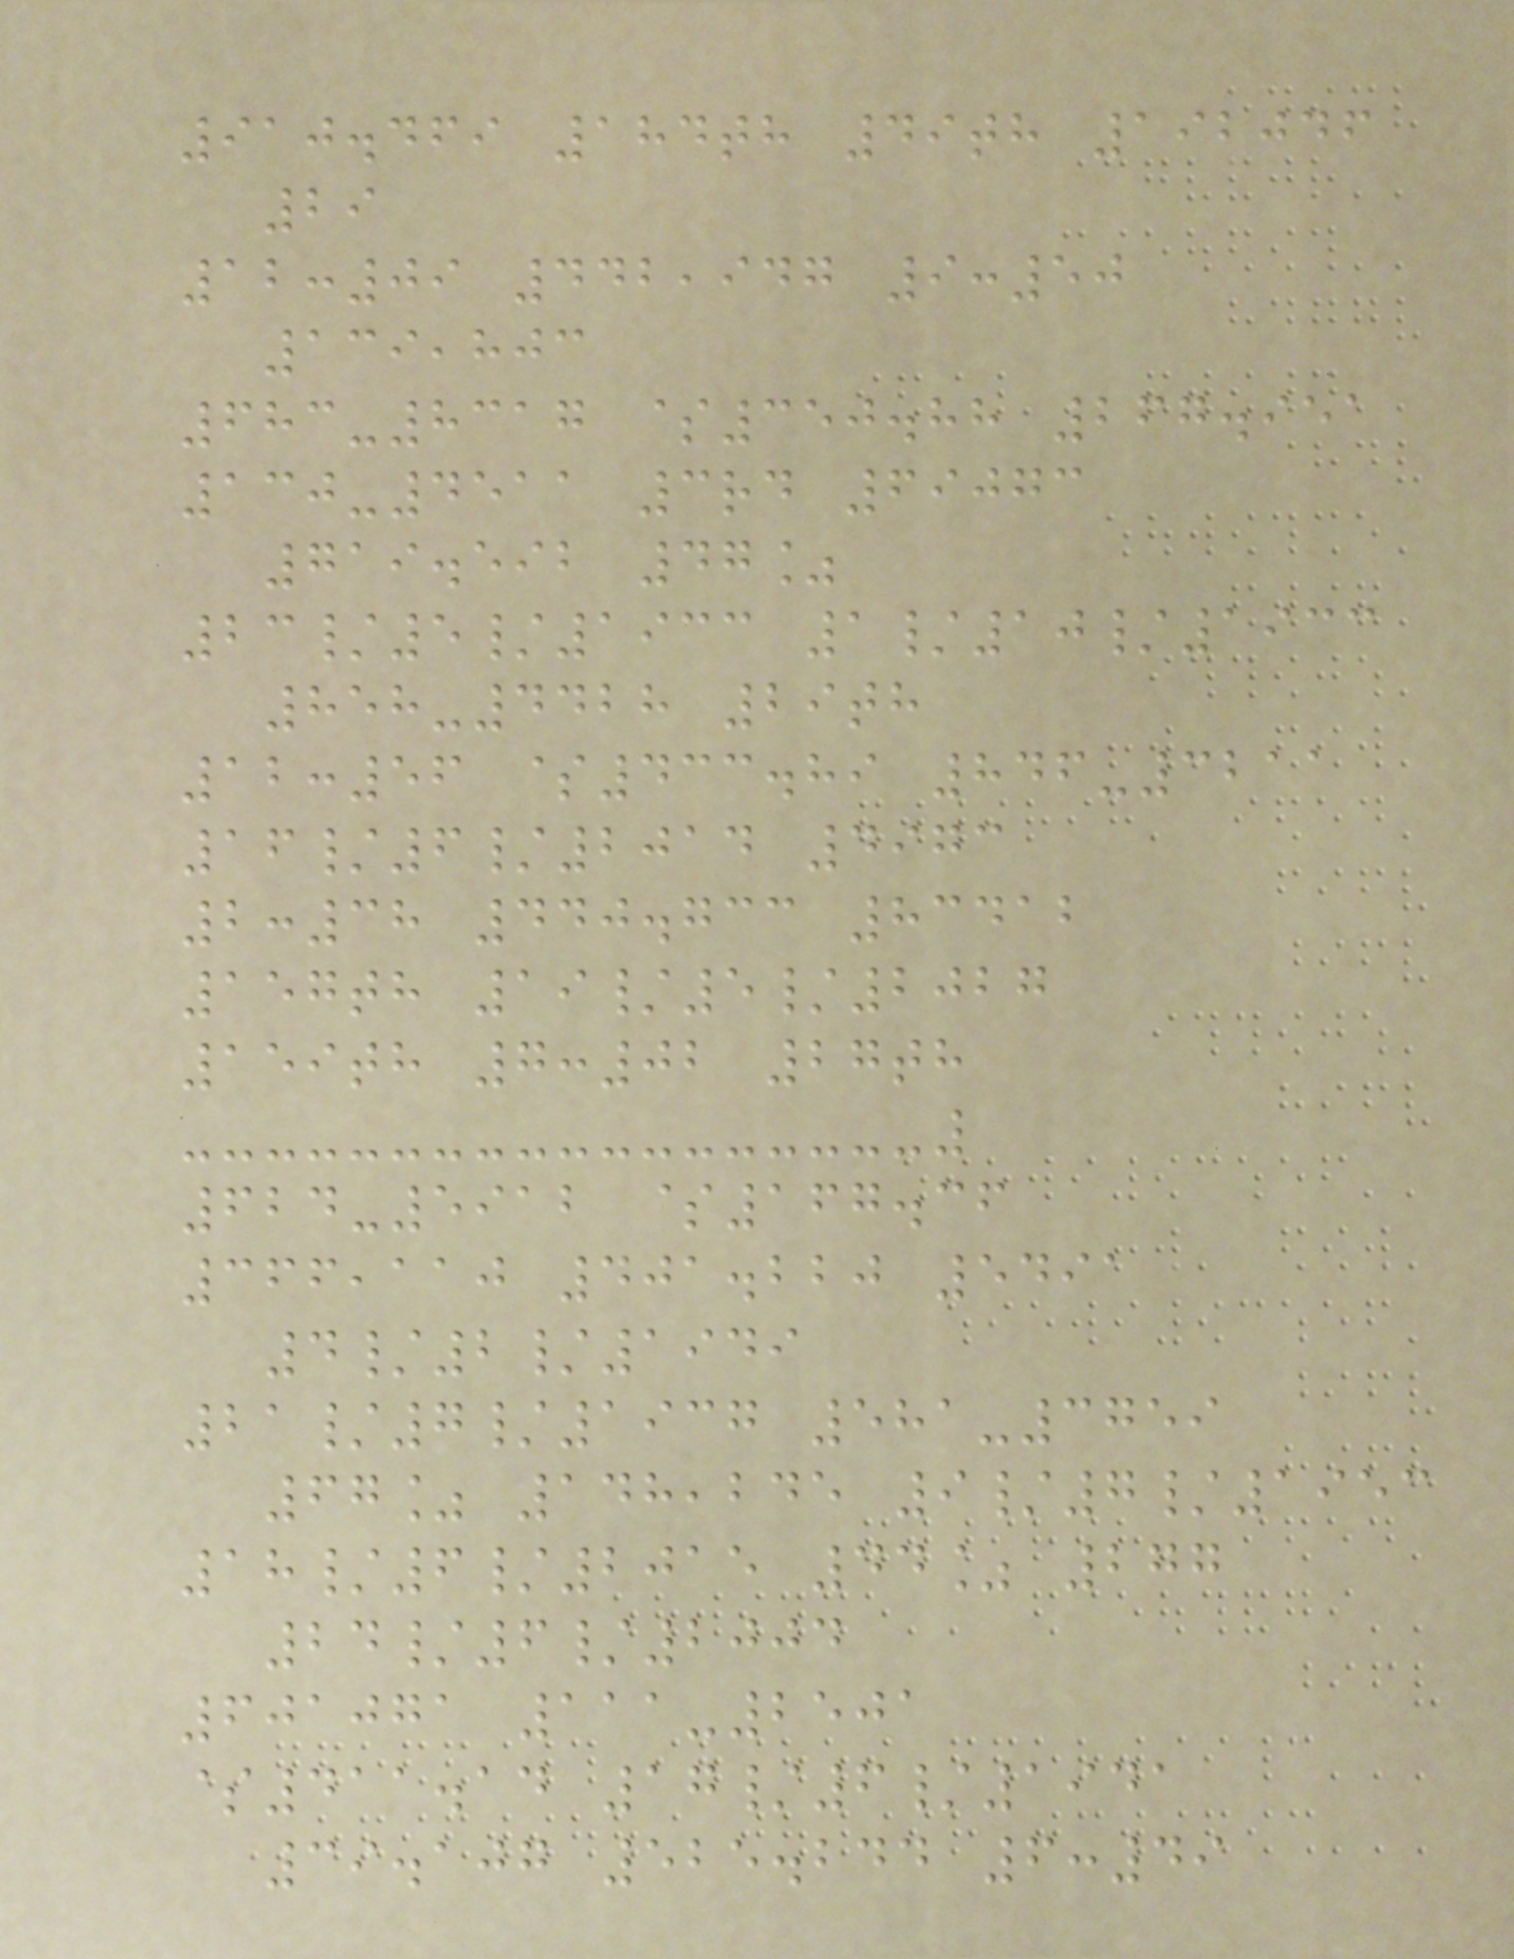910.469 184th 49th 192046
29
12:09 442,947 9:50
139,803
683-8317 $350.88 267.951
130-4511 3rd 69073
719.592 47%
23/5/1933 1/10/1933
858-4428 29th
12:56 $433.89 846-3211
16/6/2014 4973
2:38 440.733 83412
157th 19/5/2027
159th 7:02 27th
624-5912 $167.36
366,110 401.220 5491
4/2/1949
21/7/1937 581-3759
67% 148,245 9/7/1953
18/6/2015 44% 277
24/6/2004
601071 111-2501
$411.14 17/6/1941
39.107 525.244 6:49
